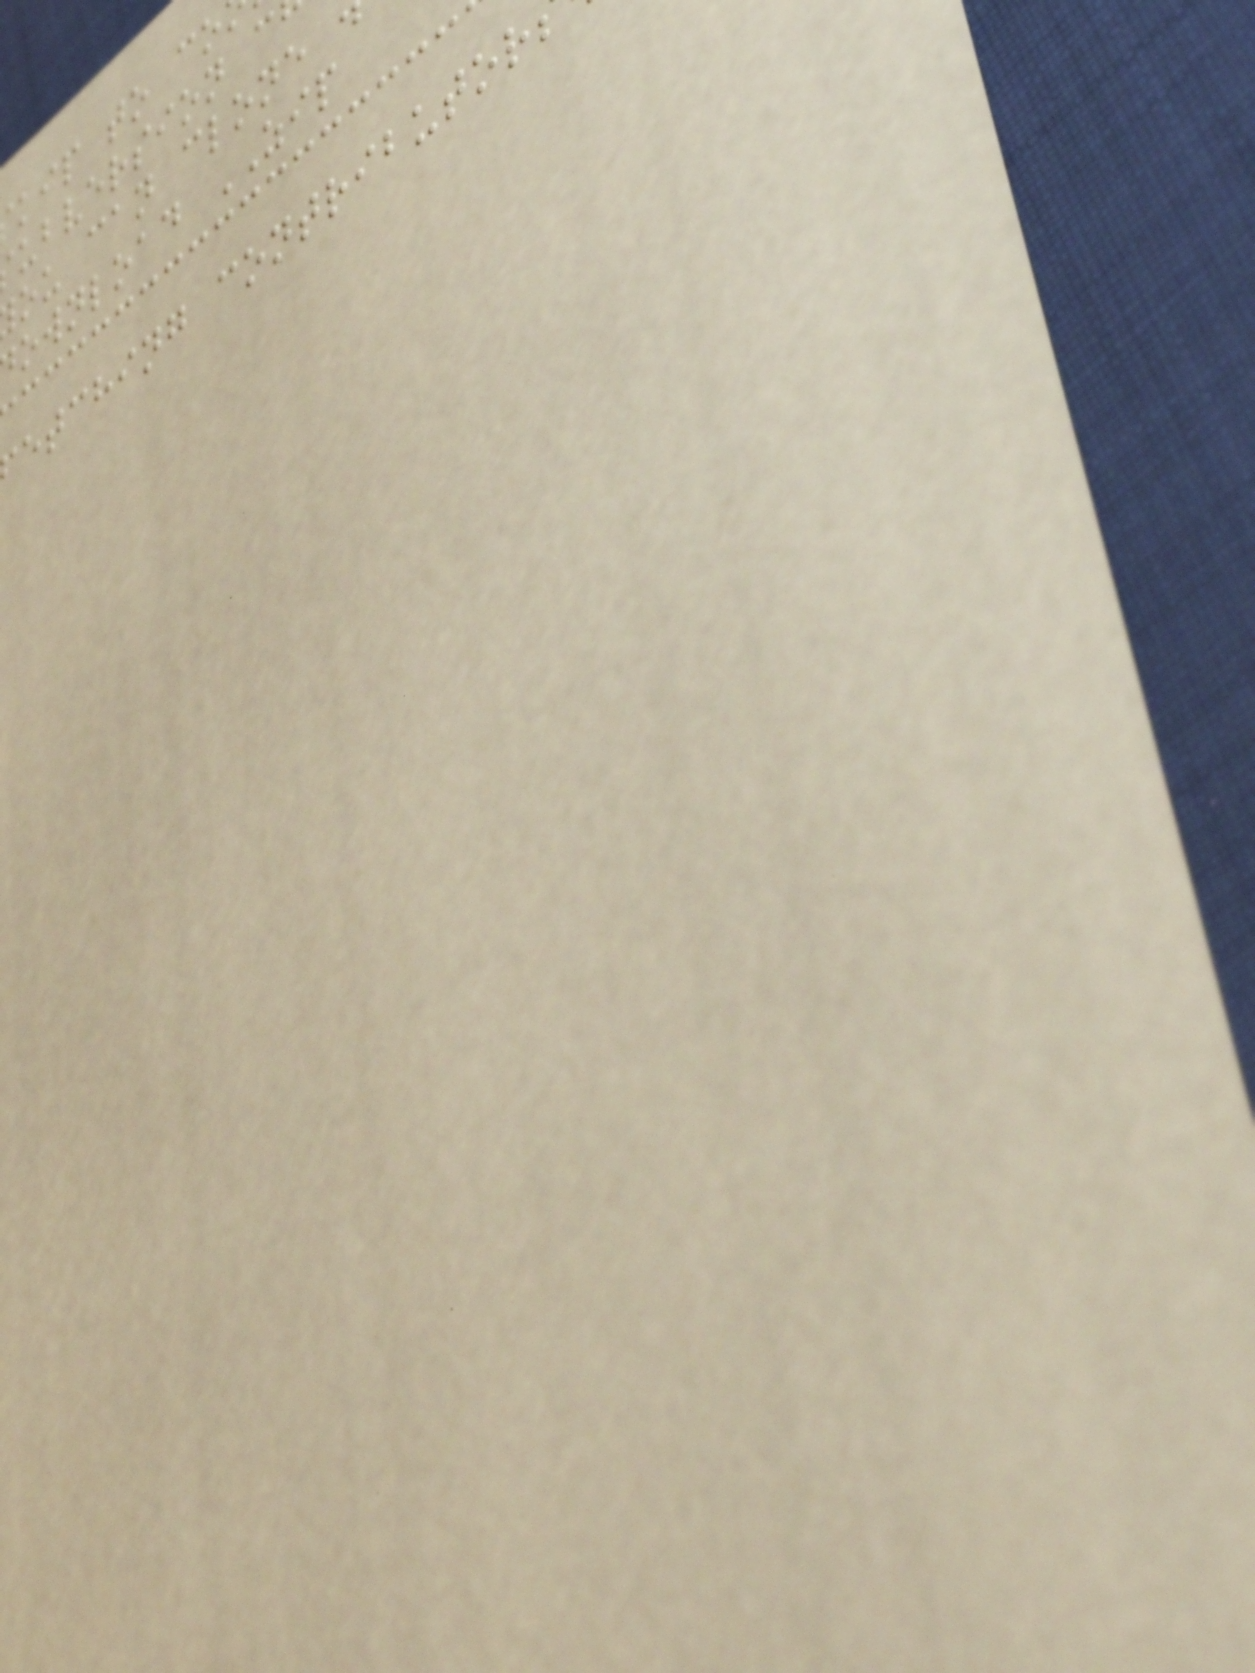kip to co
ubversion c
ou can clone
ownload ZIP
etching contributor
